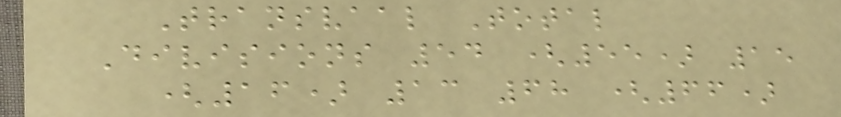Transvaal Total
Divisions 54 (55) 15
(16) 13 68 (66)
